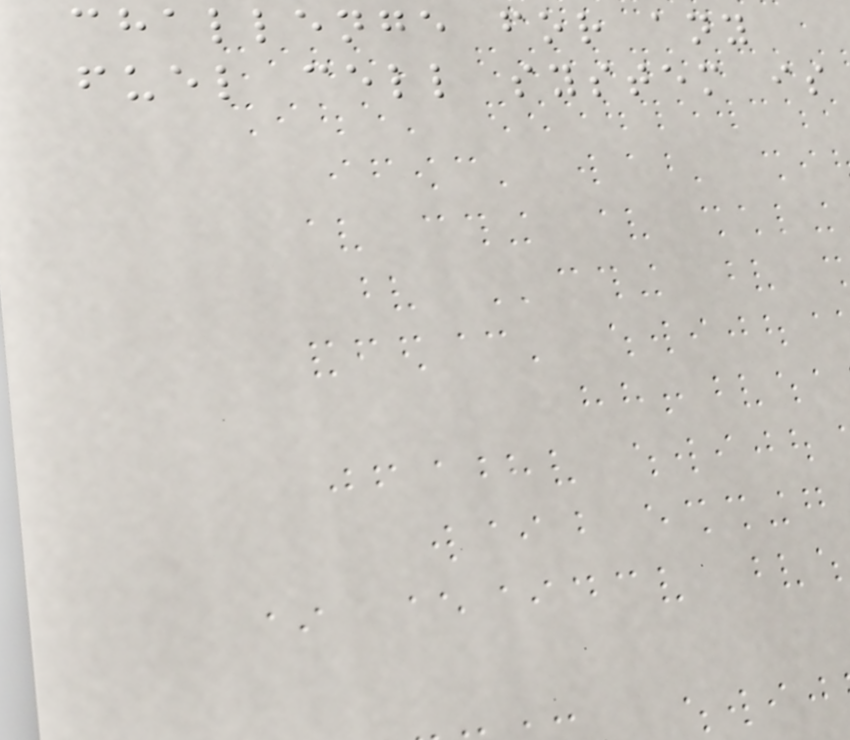challenge for any
fuel cell system is
